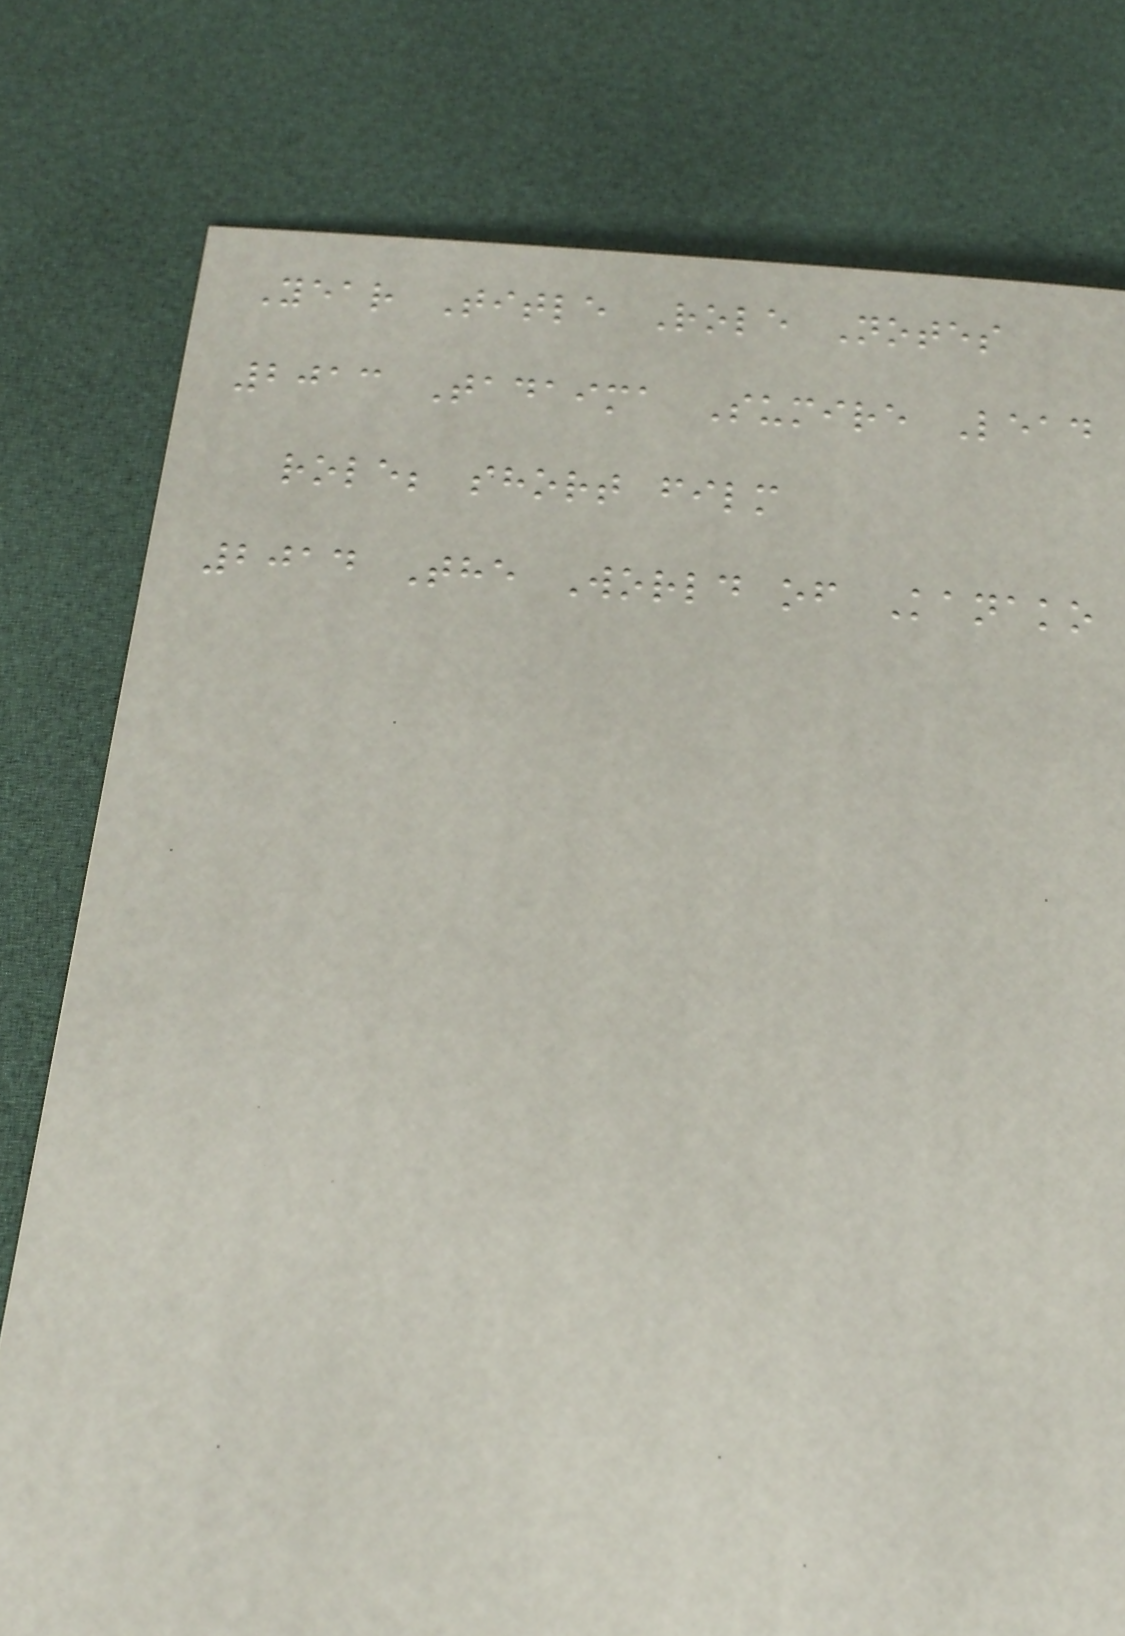Year Title Role Notes
2013 Tadaima Sumire Lead
role; short film
2014 The World of Kanako
